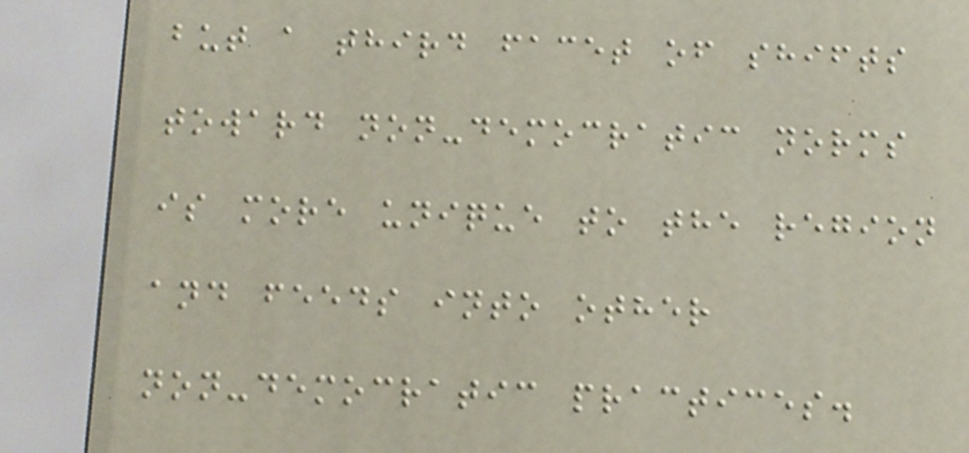but a third facet of shifts
toward non-democratic norms
is more unique to the region
and feeds into other
non-democratic practices.
